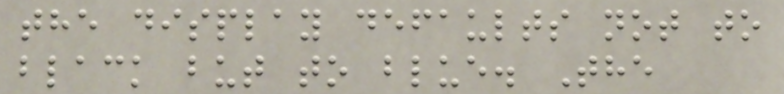the display defaults not to
black but to blue. The
